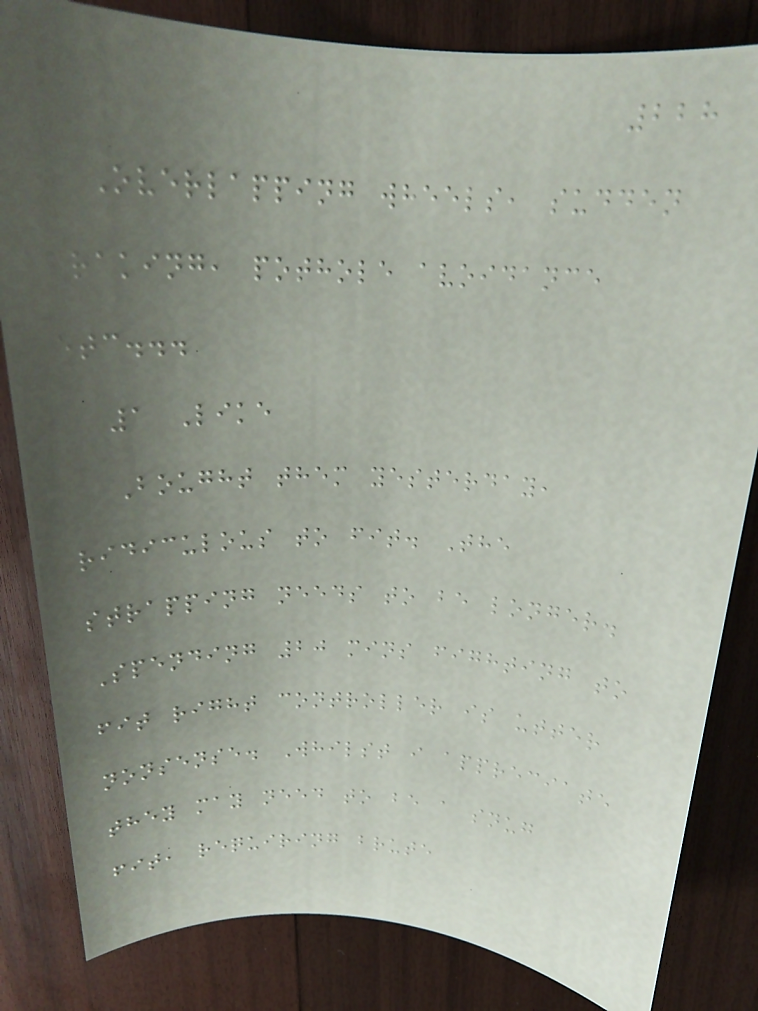228
Overlapping wheels, sudden
braking, pothole avoidance
etc...
1 Like
Bought them yesterday,
ridiculous to fit. The
strapping needs to be longer.
Spending 20 mins fighting to
fit right controller is utter
nonsense. Whilst i appreciate
they may need to be a snug
fit, requiring brute
